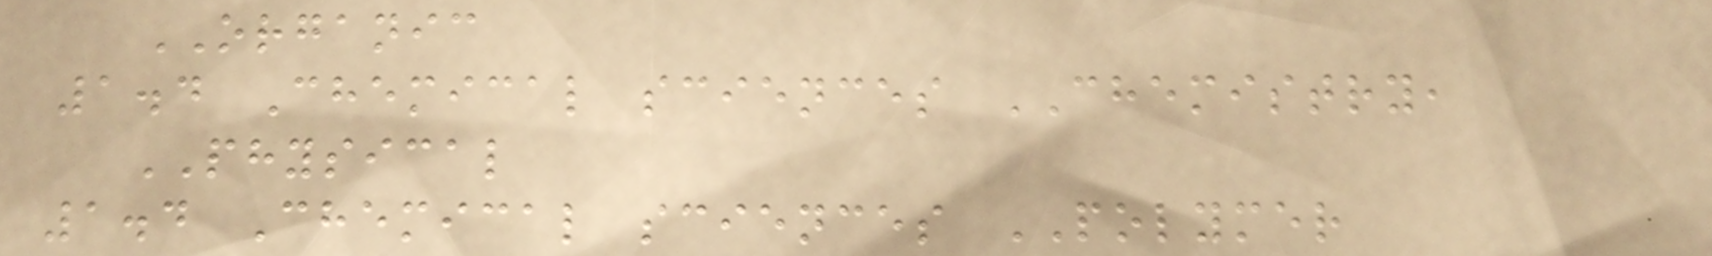ORGANIC
1.4 Chemical sciences CHEMISTRY,
PHYSICAL
1.4 Chemical sciences POLYMER
